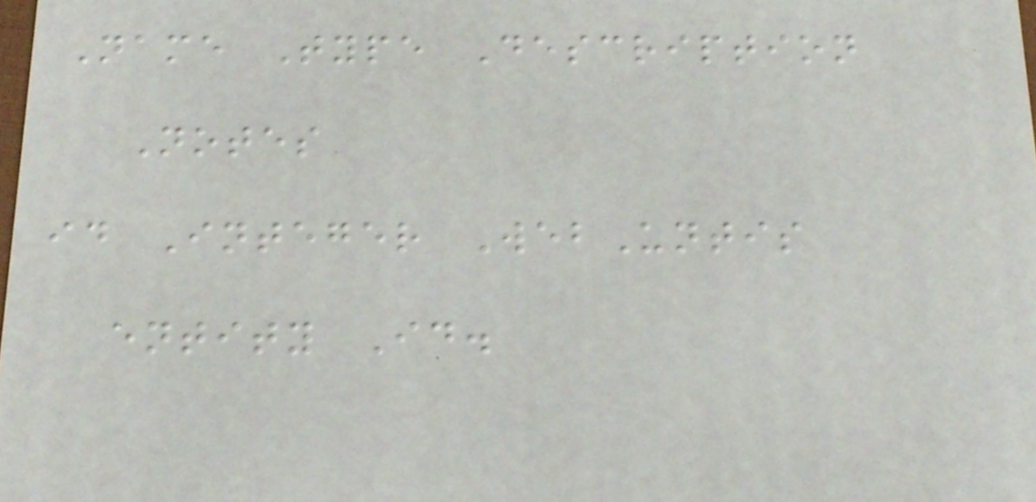Name Type Description
Notes
id Integer WebUntis
entity Id.
